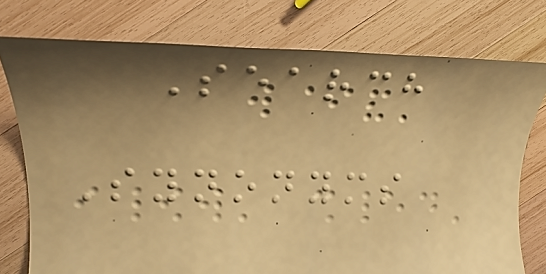Search
Synonyms
